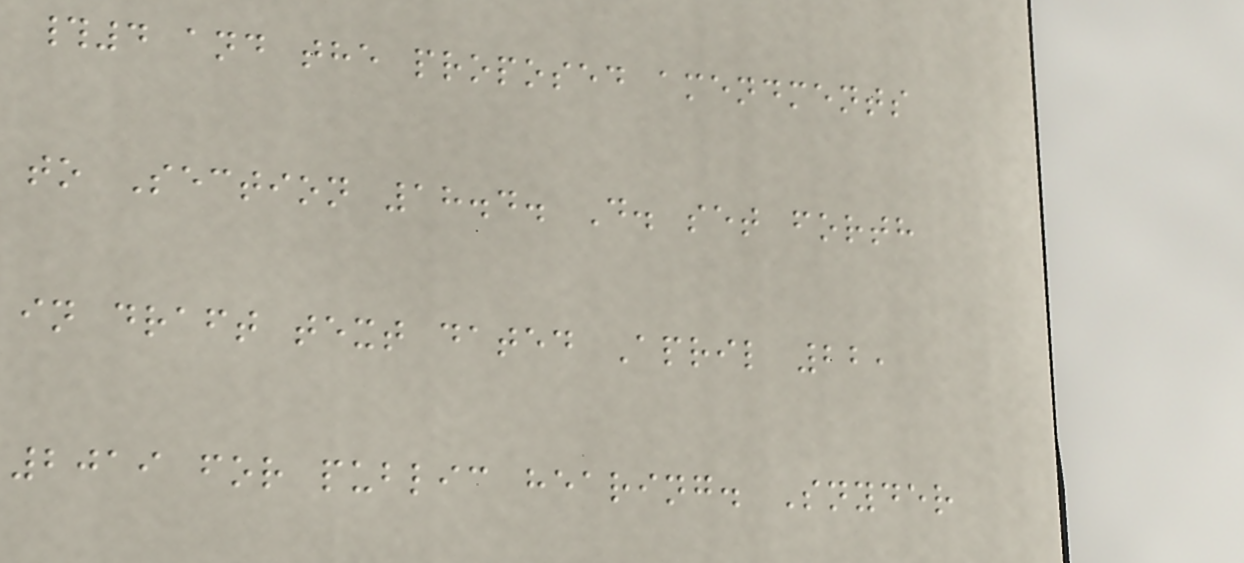#4 and the proposed amendments
to Section 18.4. D. set forth
in draft text dated April 22,
2019 for public hearing. Snyder
